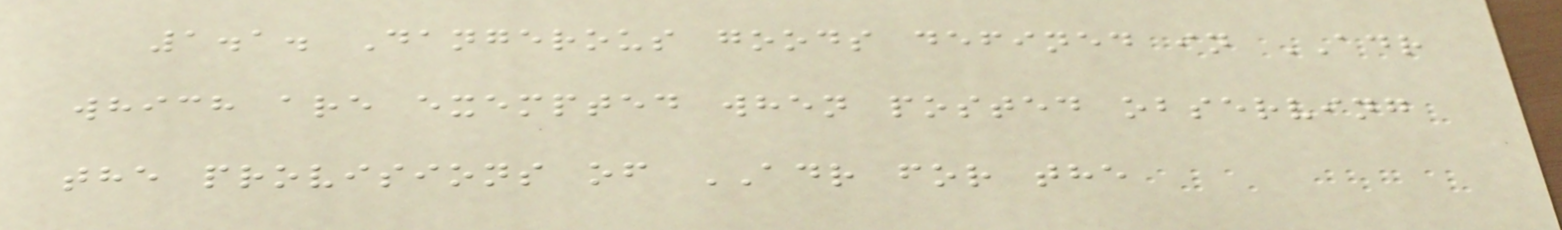1.1. Dangerous goods defined in ADR
which are exempted when posted observing
the provisions of ADR for the
